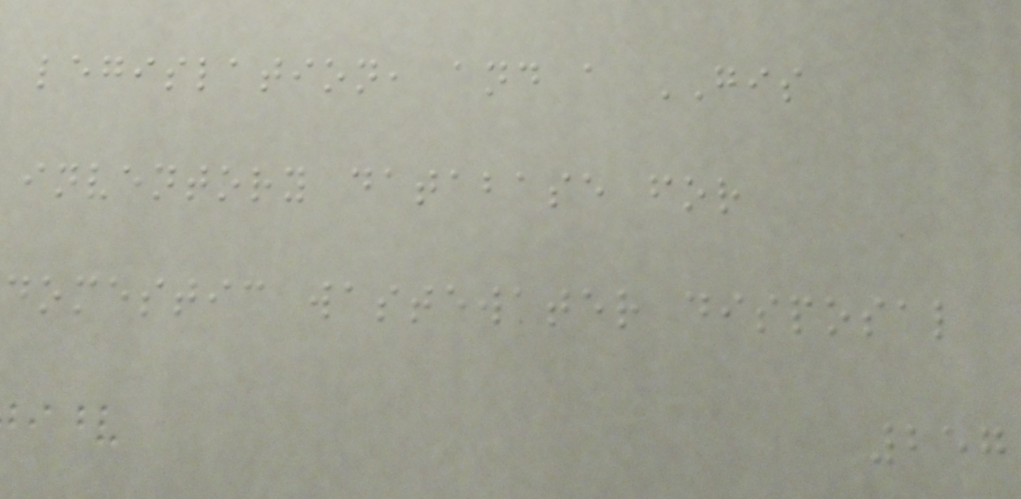legislation, and a GIS
inventory database for
domestic wastewater disposal
257
